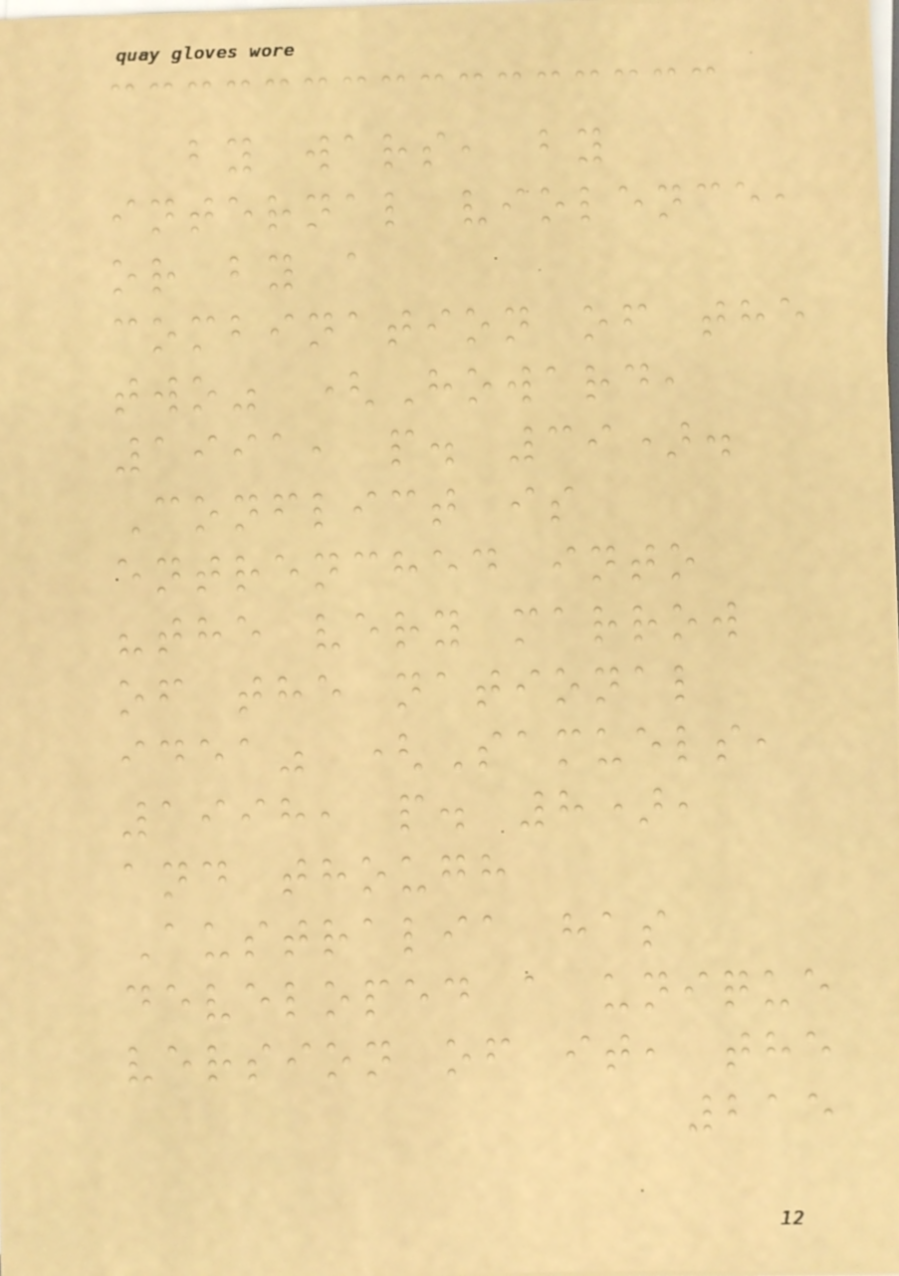by wars, by
internal violence,
or by a
combination of the
two" (Howard,
1991, p. 39).
Conflict is
entrenched into
"the very marrow
of the national
idea" (Samuels,
1998, p. 8),
and though
Australia has
developed a unique
version of it, the
215
